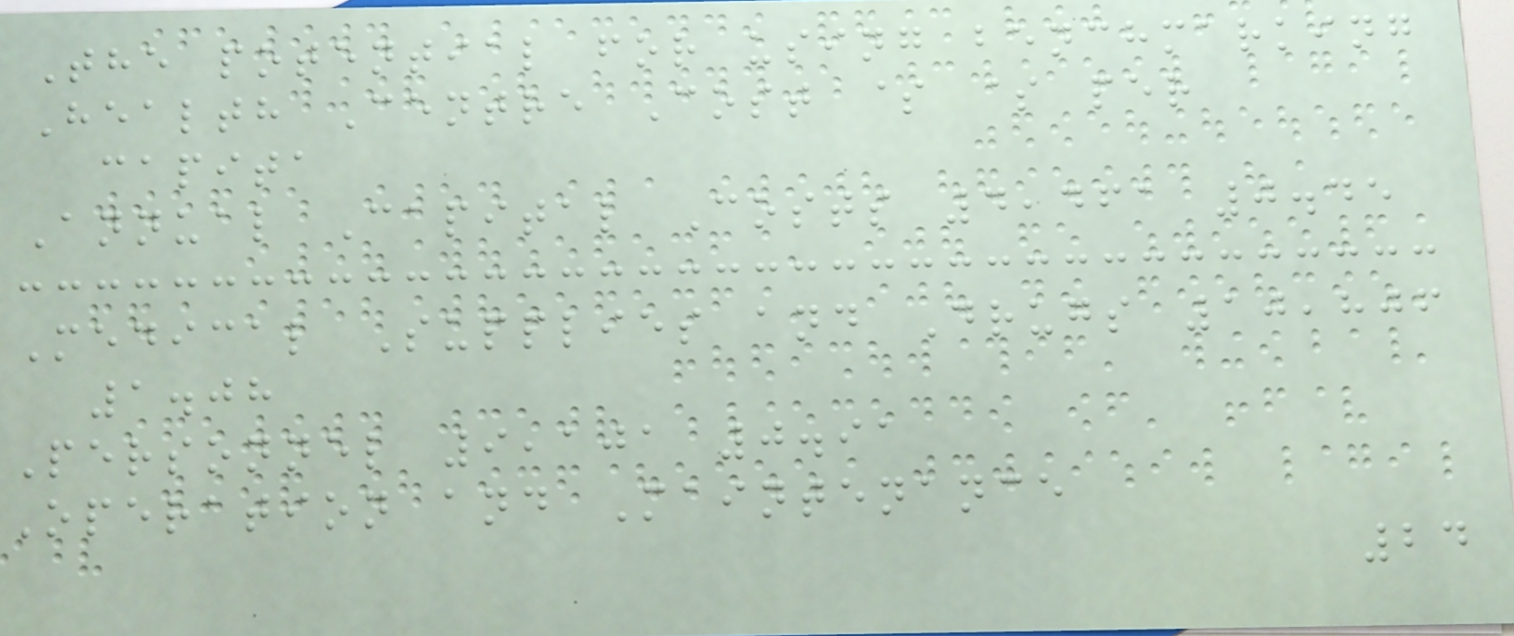The potential for using benchmarking
Health Centre Cost $ $ per
capita
Annual Capital Costs 4,461 0.45
Medical Supplies and Drugs 10,806
1.08
Personnel 9,101 0.91
Operation and Maintenance
24
